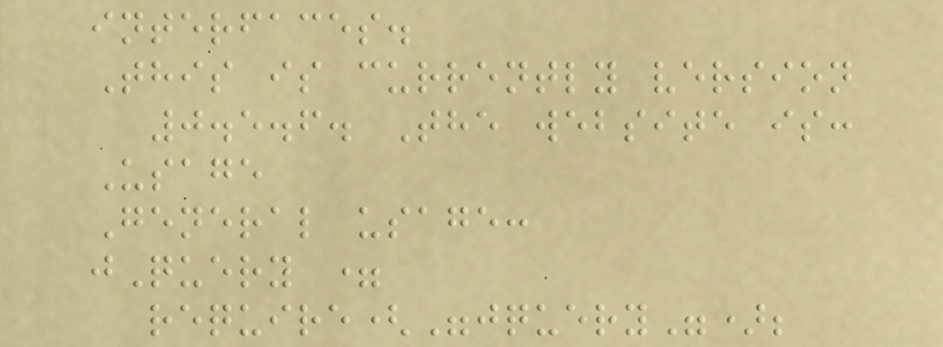interfaces.
This is currently version
0.5.6. The website is:
Usage
General usage:
jQuery =
require("jquery");
